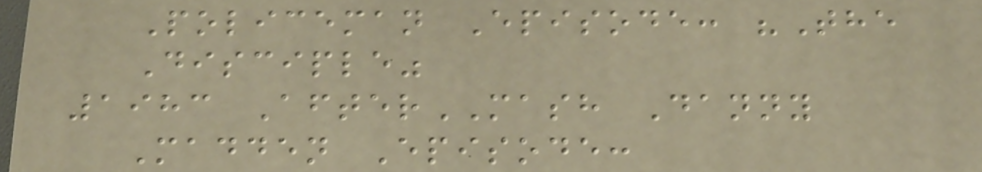Policeman Episode: "The
Disciple"
1983 AfterMASH Danny
Madden Episode:
